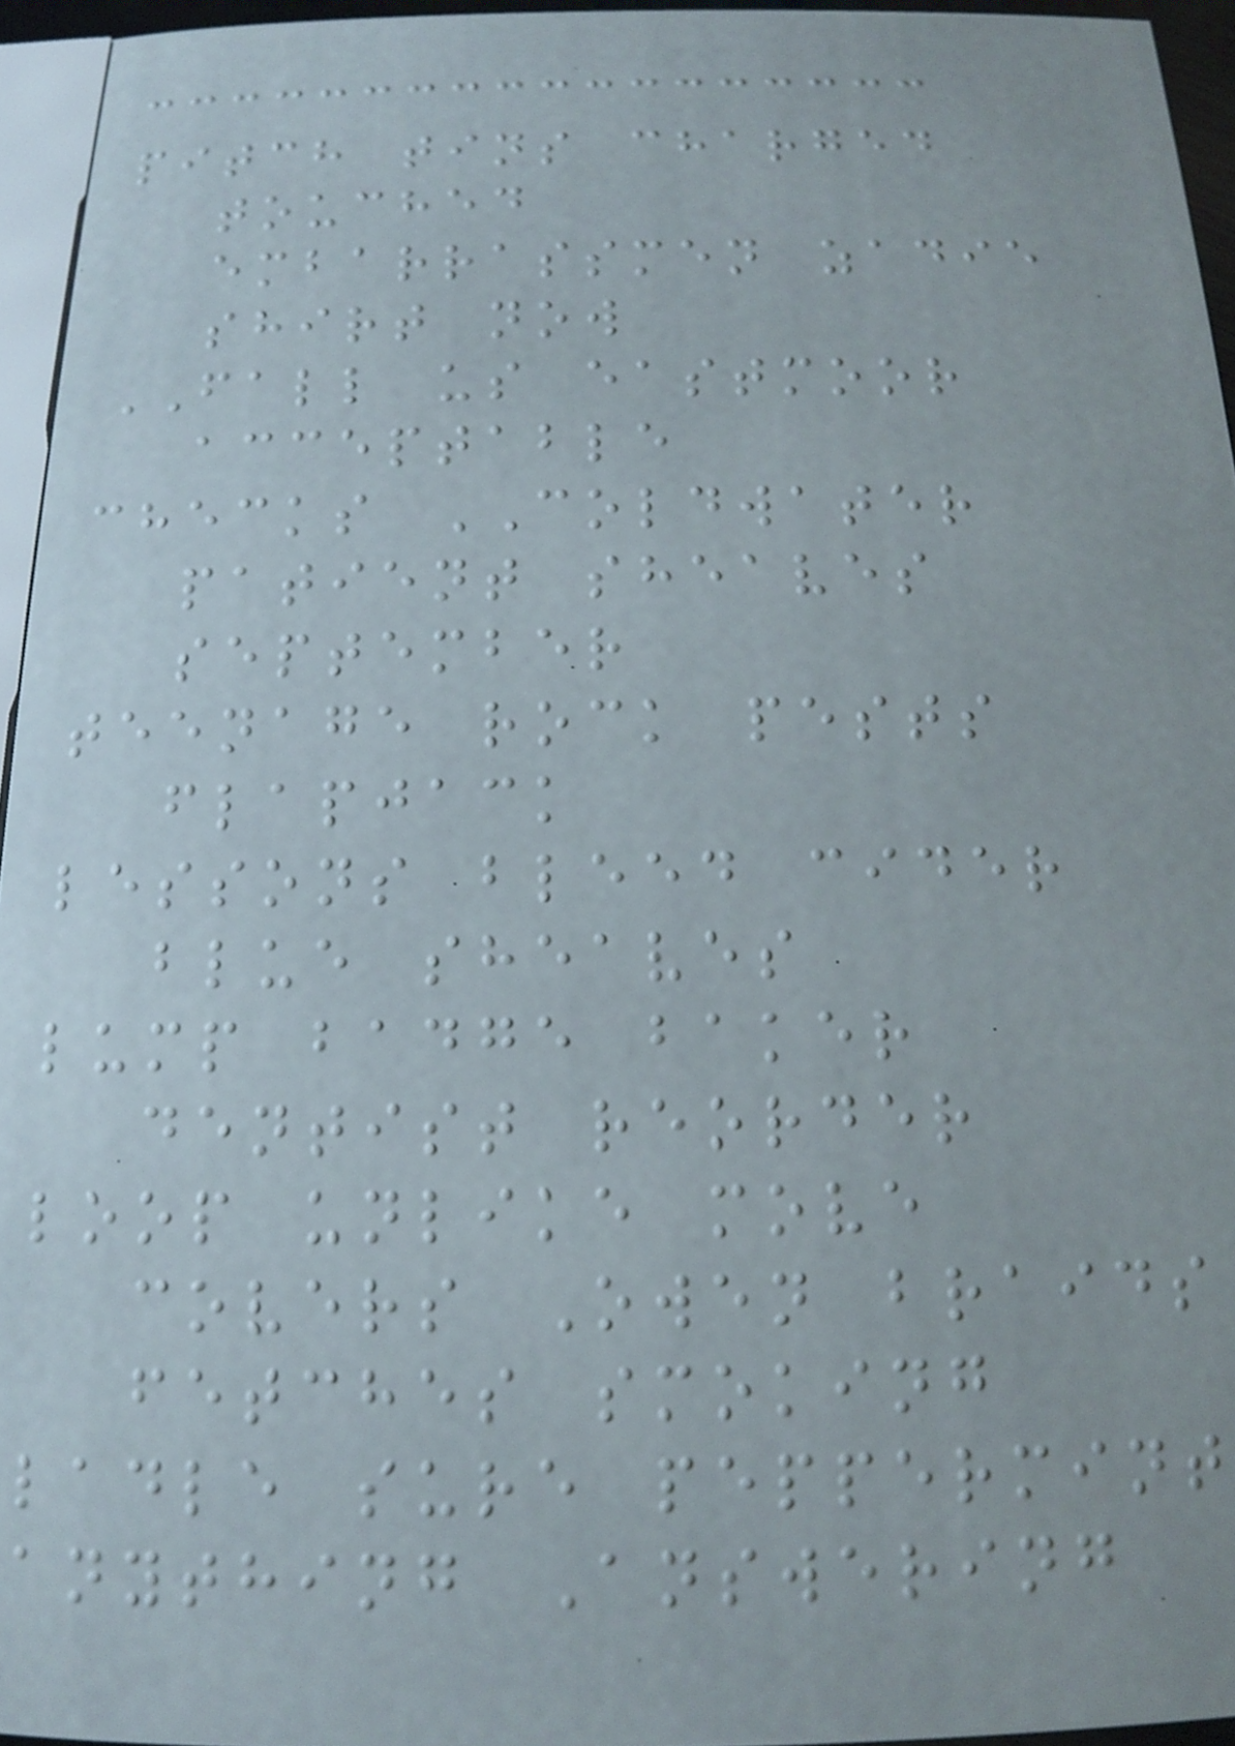pitch tins charged
touched
embarrassmen zadie
shirt now
FALL us eastmoor
acceptable
checks COLDWATER
patient sheaves
september
teenage rock pests
flapjack
lessons bleed cider
blue sheaves
lump badge baker
dentist reorder
loop unlike move
covers Owen braids
fetches smoking
ladle sure peppermint
anything Answering
